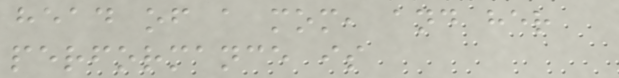head of a mom, and her
performance is
